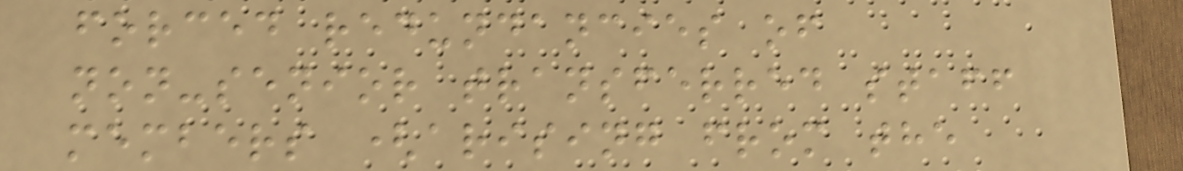forced redundancies of
non-senior transferred staff
members (arising from the
